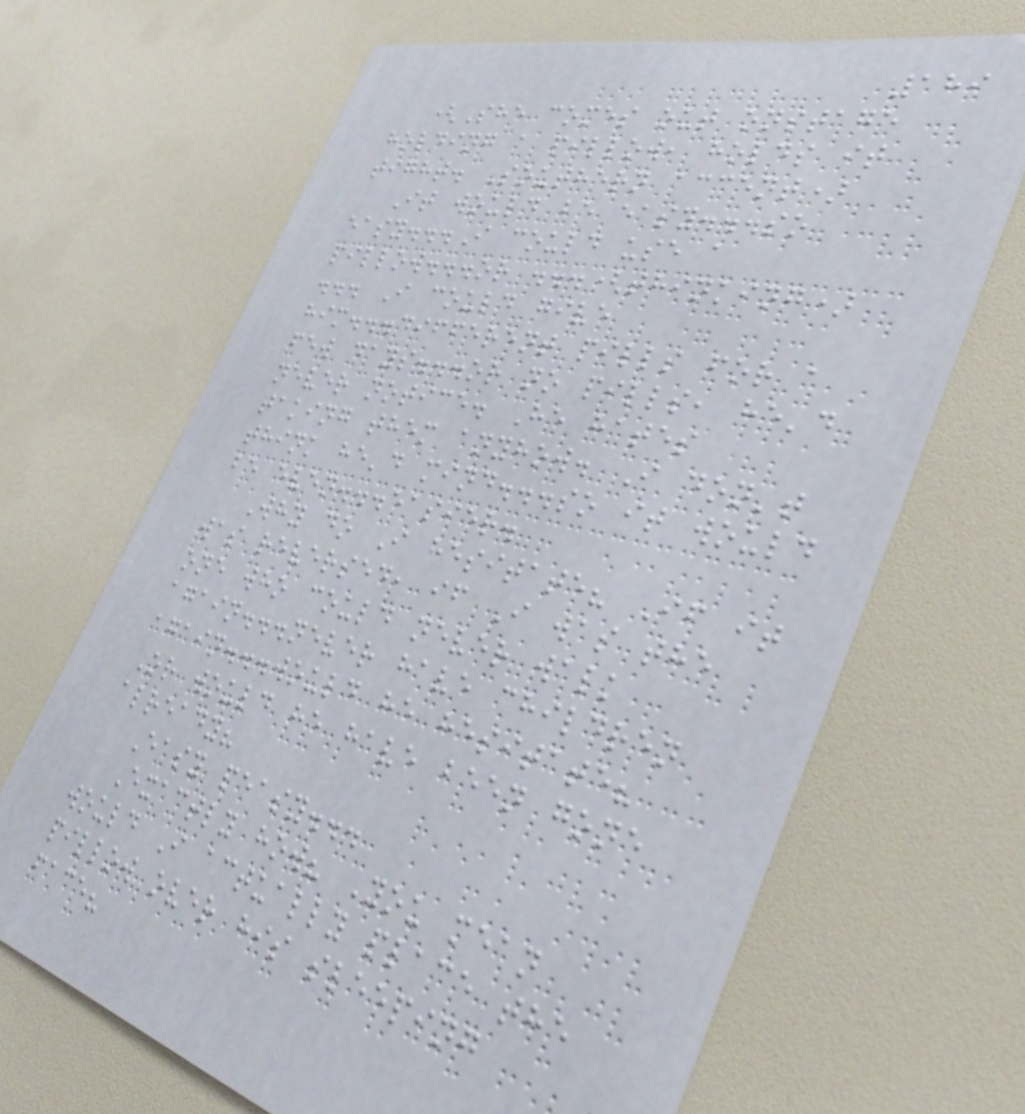189
(She comes out onstage
holding a pillow, holds it
tight. Southern accent)
It would be easy...so
easy...I could use a
pillow...or ...(thinking)
... I could give
him...different pills for a
few days...or no pills, he'd
never notice. He hates
taking them anyhow. I don't
think he'd mind...so it would
be even...easier.
Why do I hesitate? If it
was reversed, if I was the
one who could never walk
again...never have children
again...would he hesitate?
Or would he have been gone
already?
Easy peasy...
Exactly how? You mean
would I actually place the
pillow over his sleeping
face?
